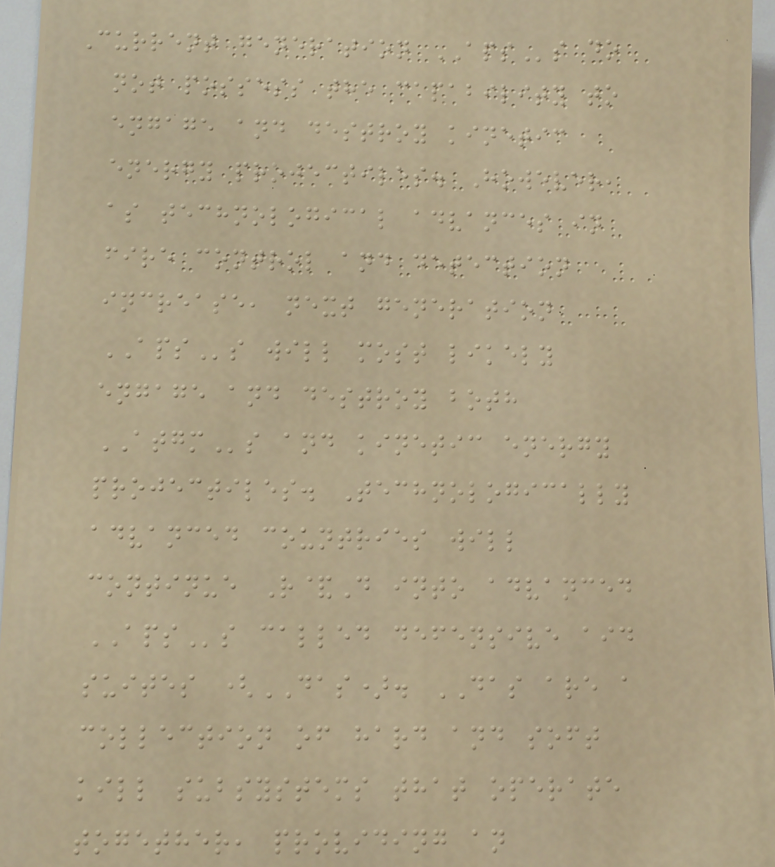Current generation APSs do
not possess the capability to
engage and destroy kinetic
energy projectiles. However,
as technological advances in
fire control and detection
increase, next generation
APSs will most likely
engage and destroy both
ATGMs and kinetic energy
projectiles. Technologically
advanced countries will
continue R&D into advanced
APSs called defensive aid
suites (DAS). DAS are a
collection of hard and soft
kill subsystems that operate
together, providing an
